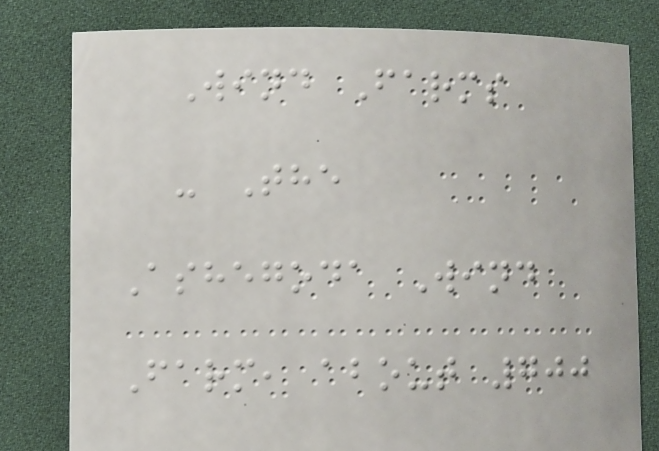Wind Farms
- The
Ashegoda Wind
Farm, about 700
